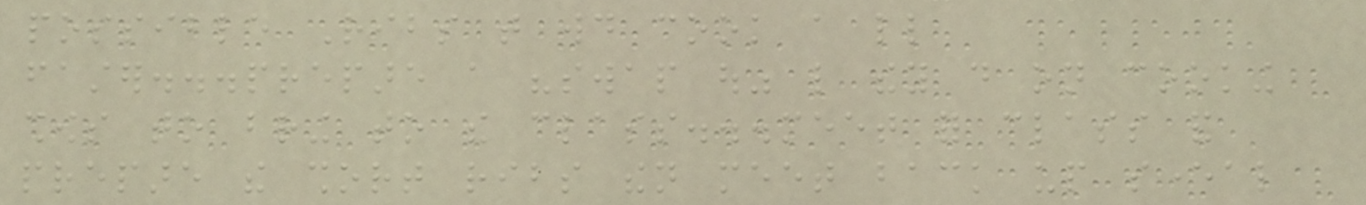possible Ribs that would cook a little
faster...prepare a "swap out" like they do on cooking
shows to bring to the class...meet for class and
prepare the short ribs then meet back up several
